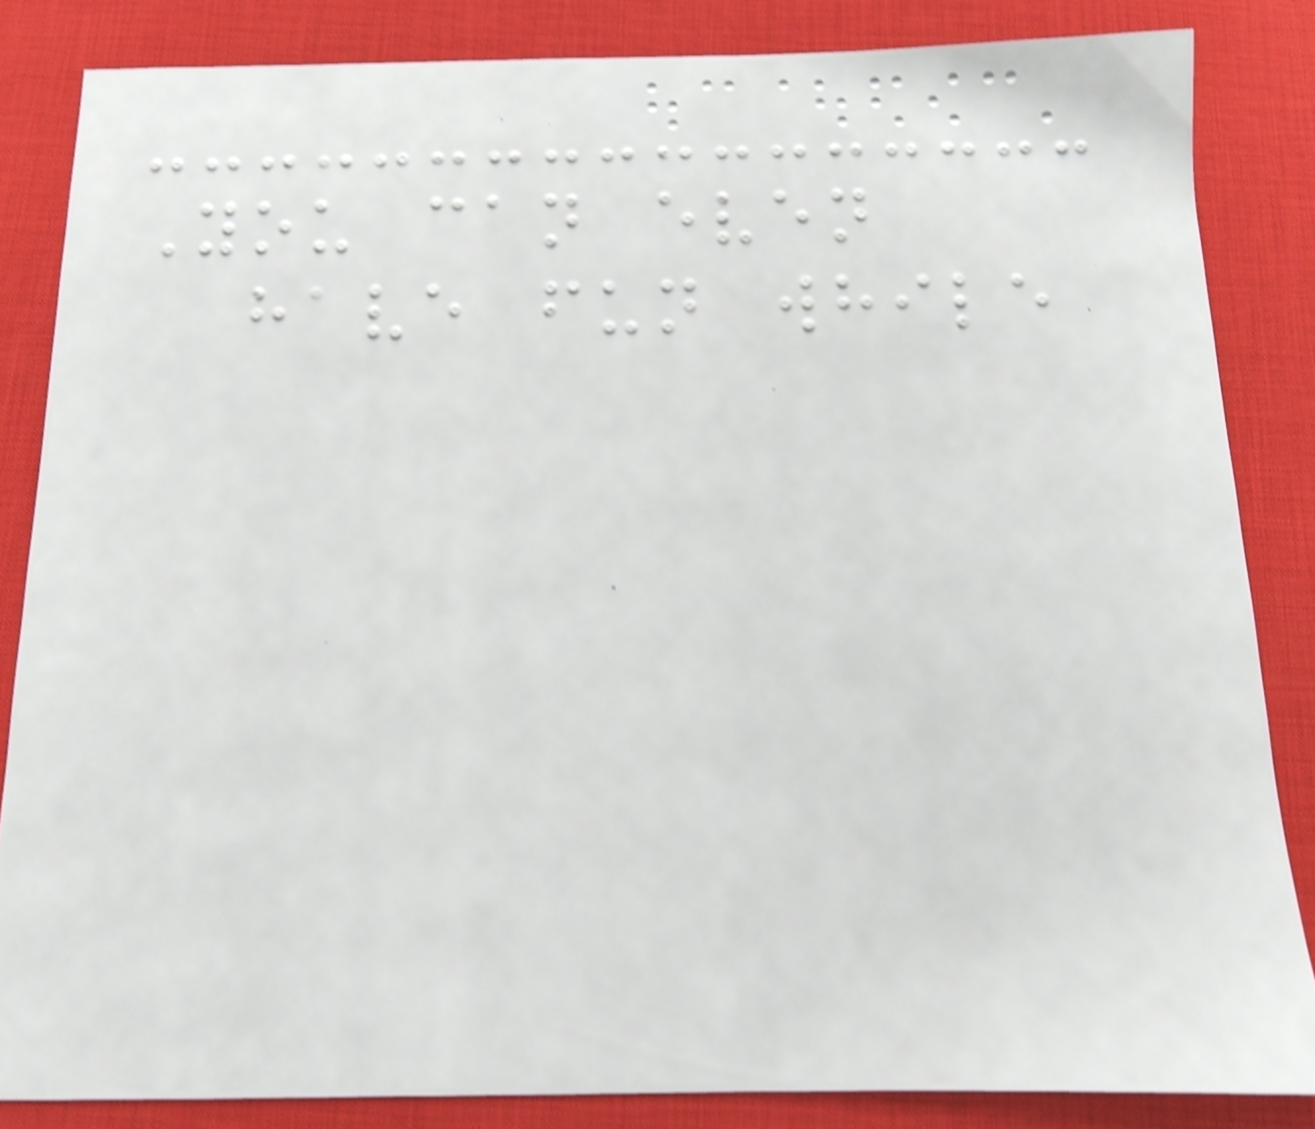You can even
have fun while
